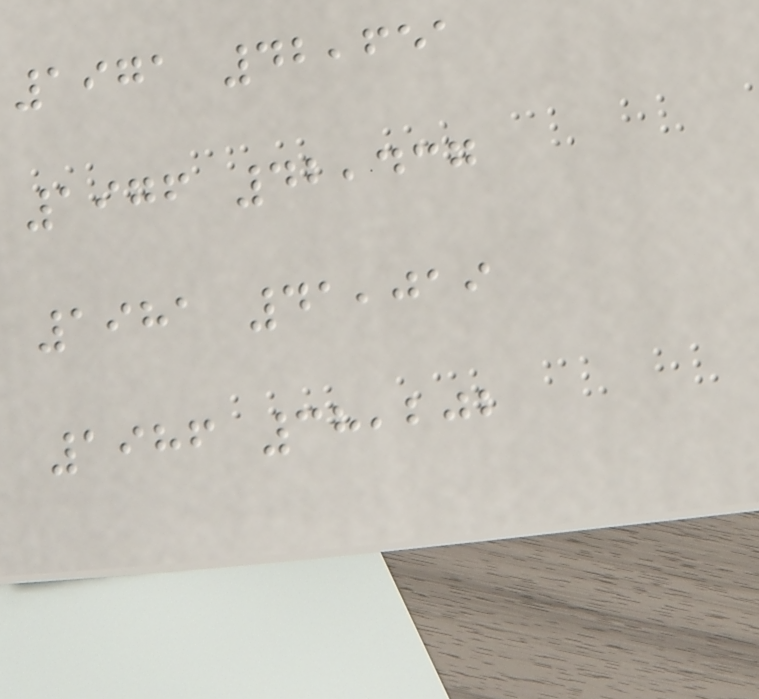1971 42,651
1976 42,437
1981 41,019
1986 38,202
